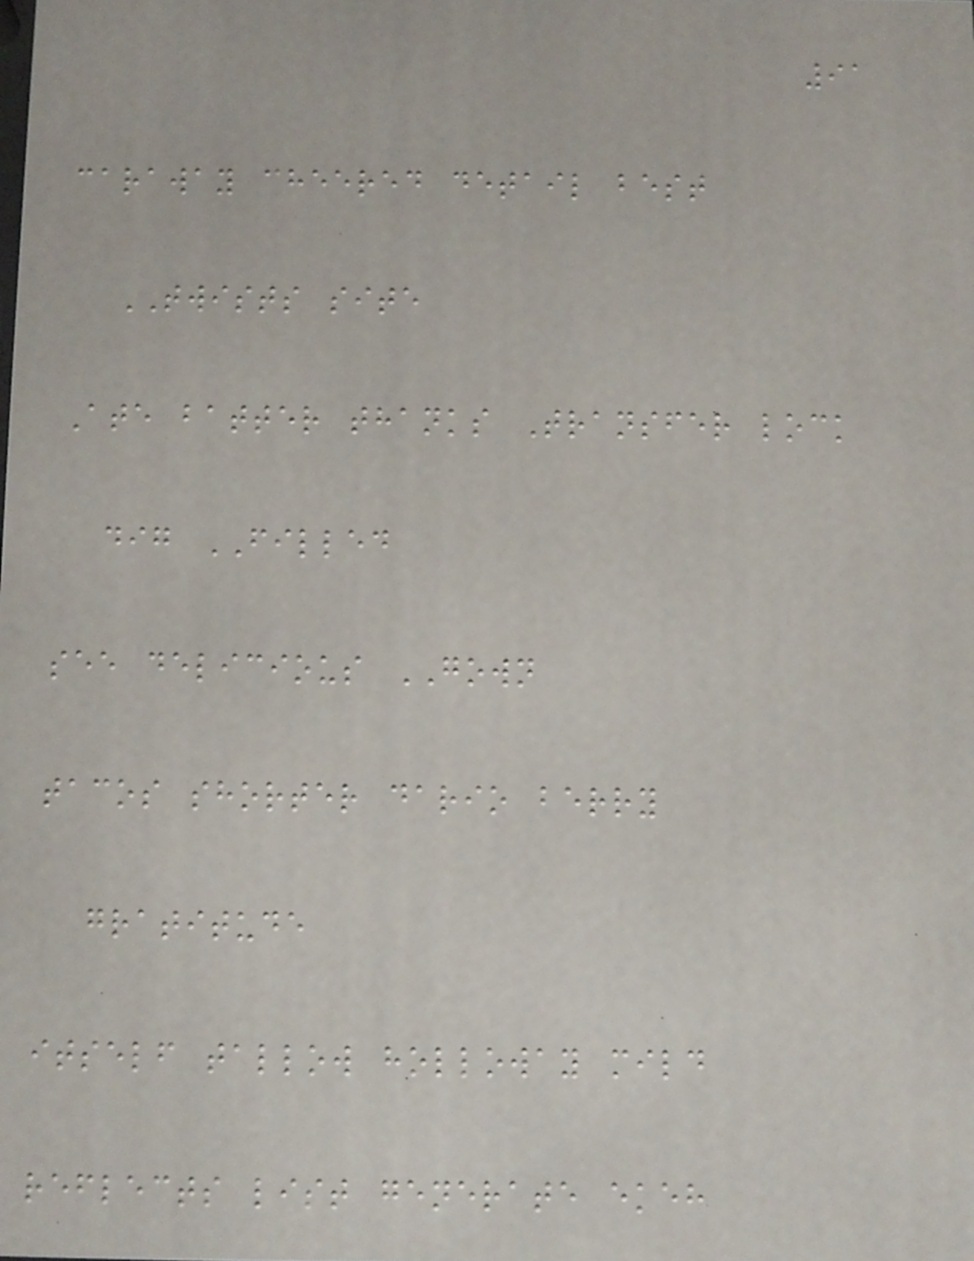91
caraway cheered detail best
TWISTS site
Ate batter thanks Transfer lock
dig FILLED
see delicious GOWN
tacos shorter dario berry
gratitude
itself tallow holloway mild
reflects list generate ekeh
